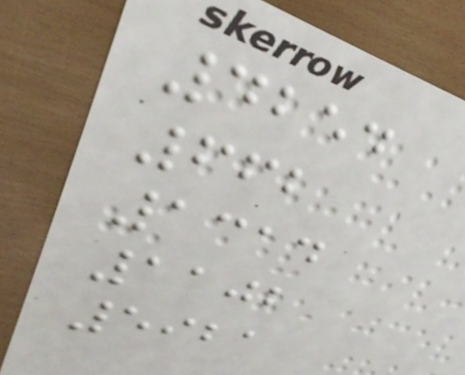4254
662
1314
1102
5921
